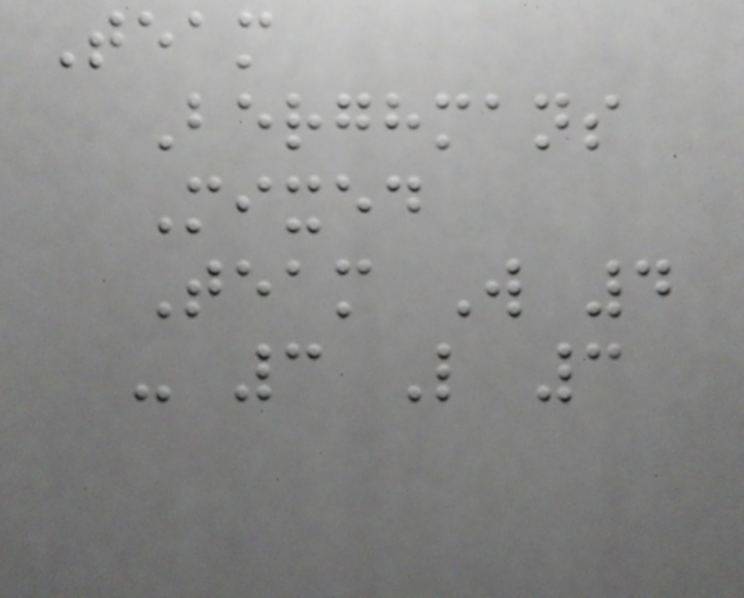Team
Berghmans
Mixed
Team W 4
- 3 L 3
